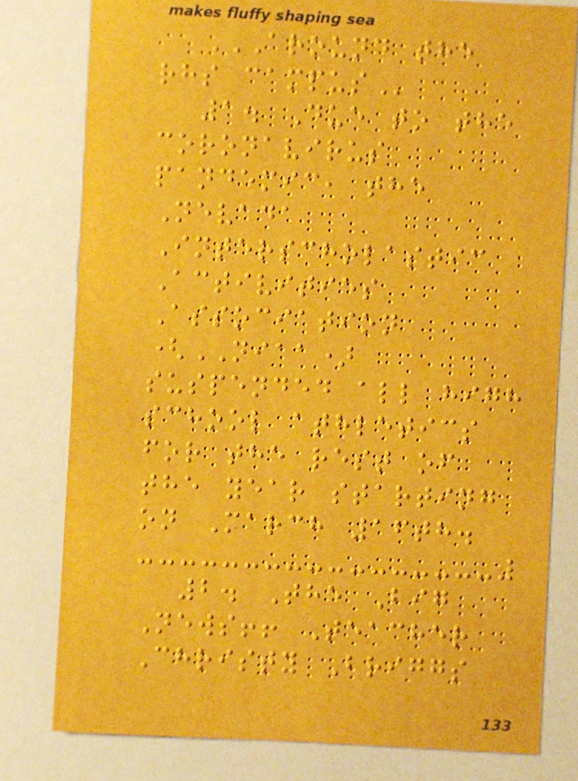AROUND THE
RHS CAMPUS
1. Due to the
coronavirus
pandemic, the
Nevada
Interscholastic
Activities
Association
(NIAA)
suspended all high
school athletics
for the rest of
the year starting
on March 16th.
2. The Big
News!! Teacher
Christy Briggs
